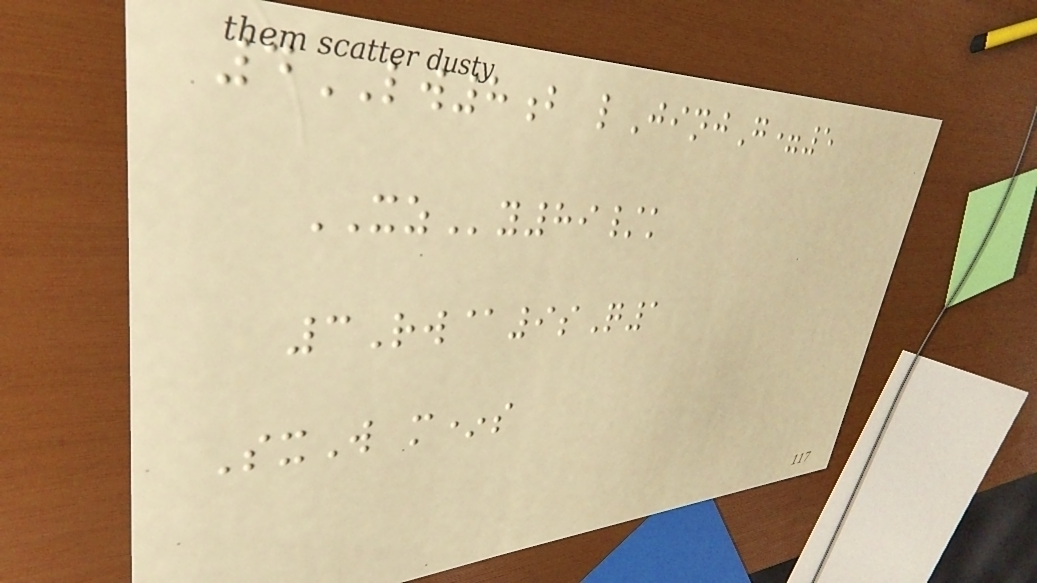4LW8b lJinjG=5
XZy89/k
3Rw@9sQ1
SxW m*s
